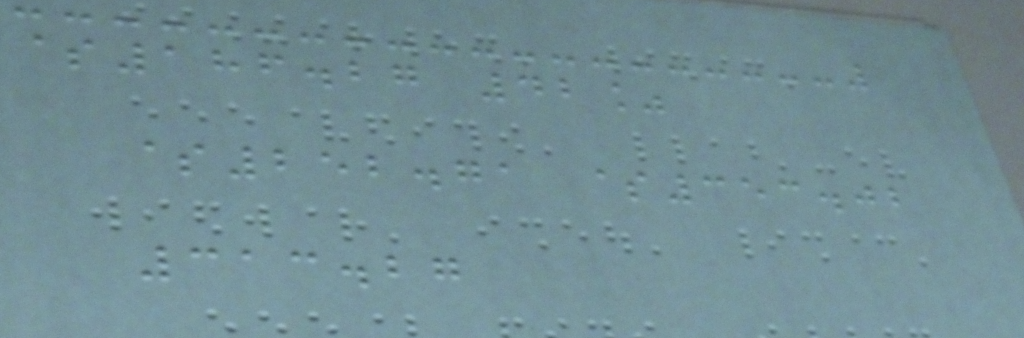$186.27 42%
$252.71 $353.02
313.27
